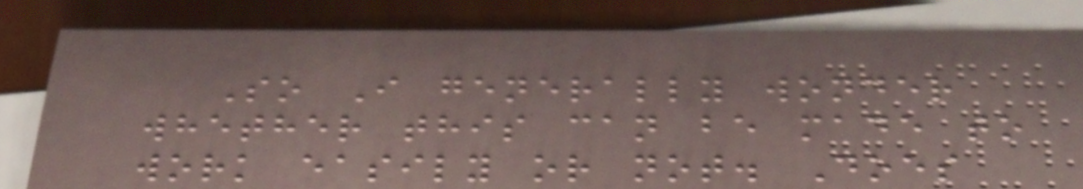So I generally wonder
whether this can be made to
work easily or not. Does
